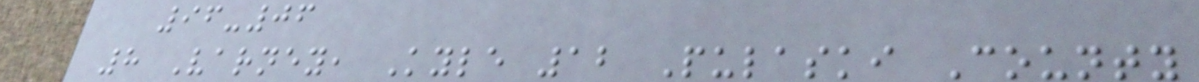96-06
8 Varney, Kyle 12 Pulaski County
